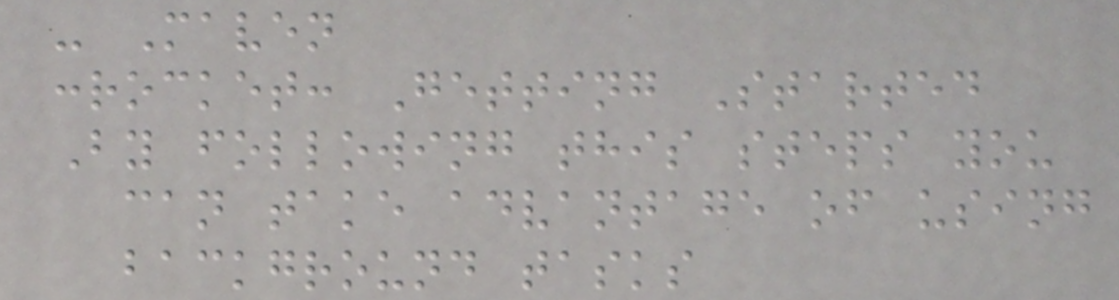- Maven
:rocket: Getting Started
By following this steps you
can take advantage of using
background tasks
